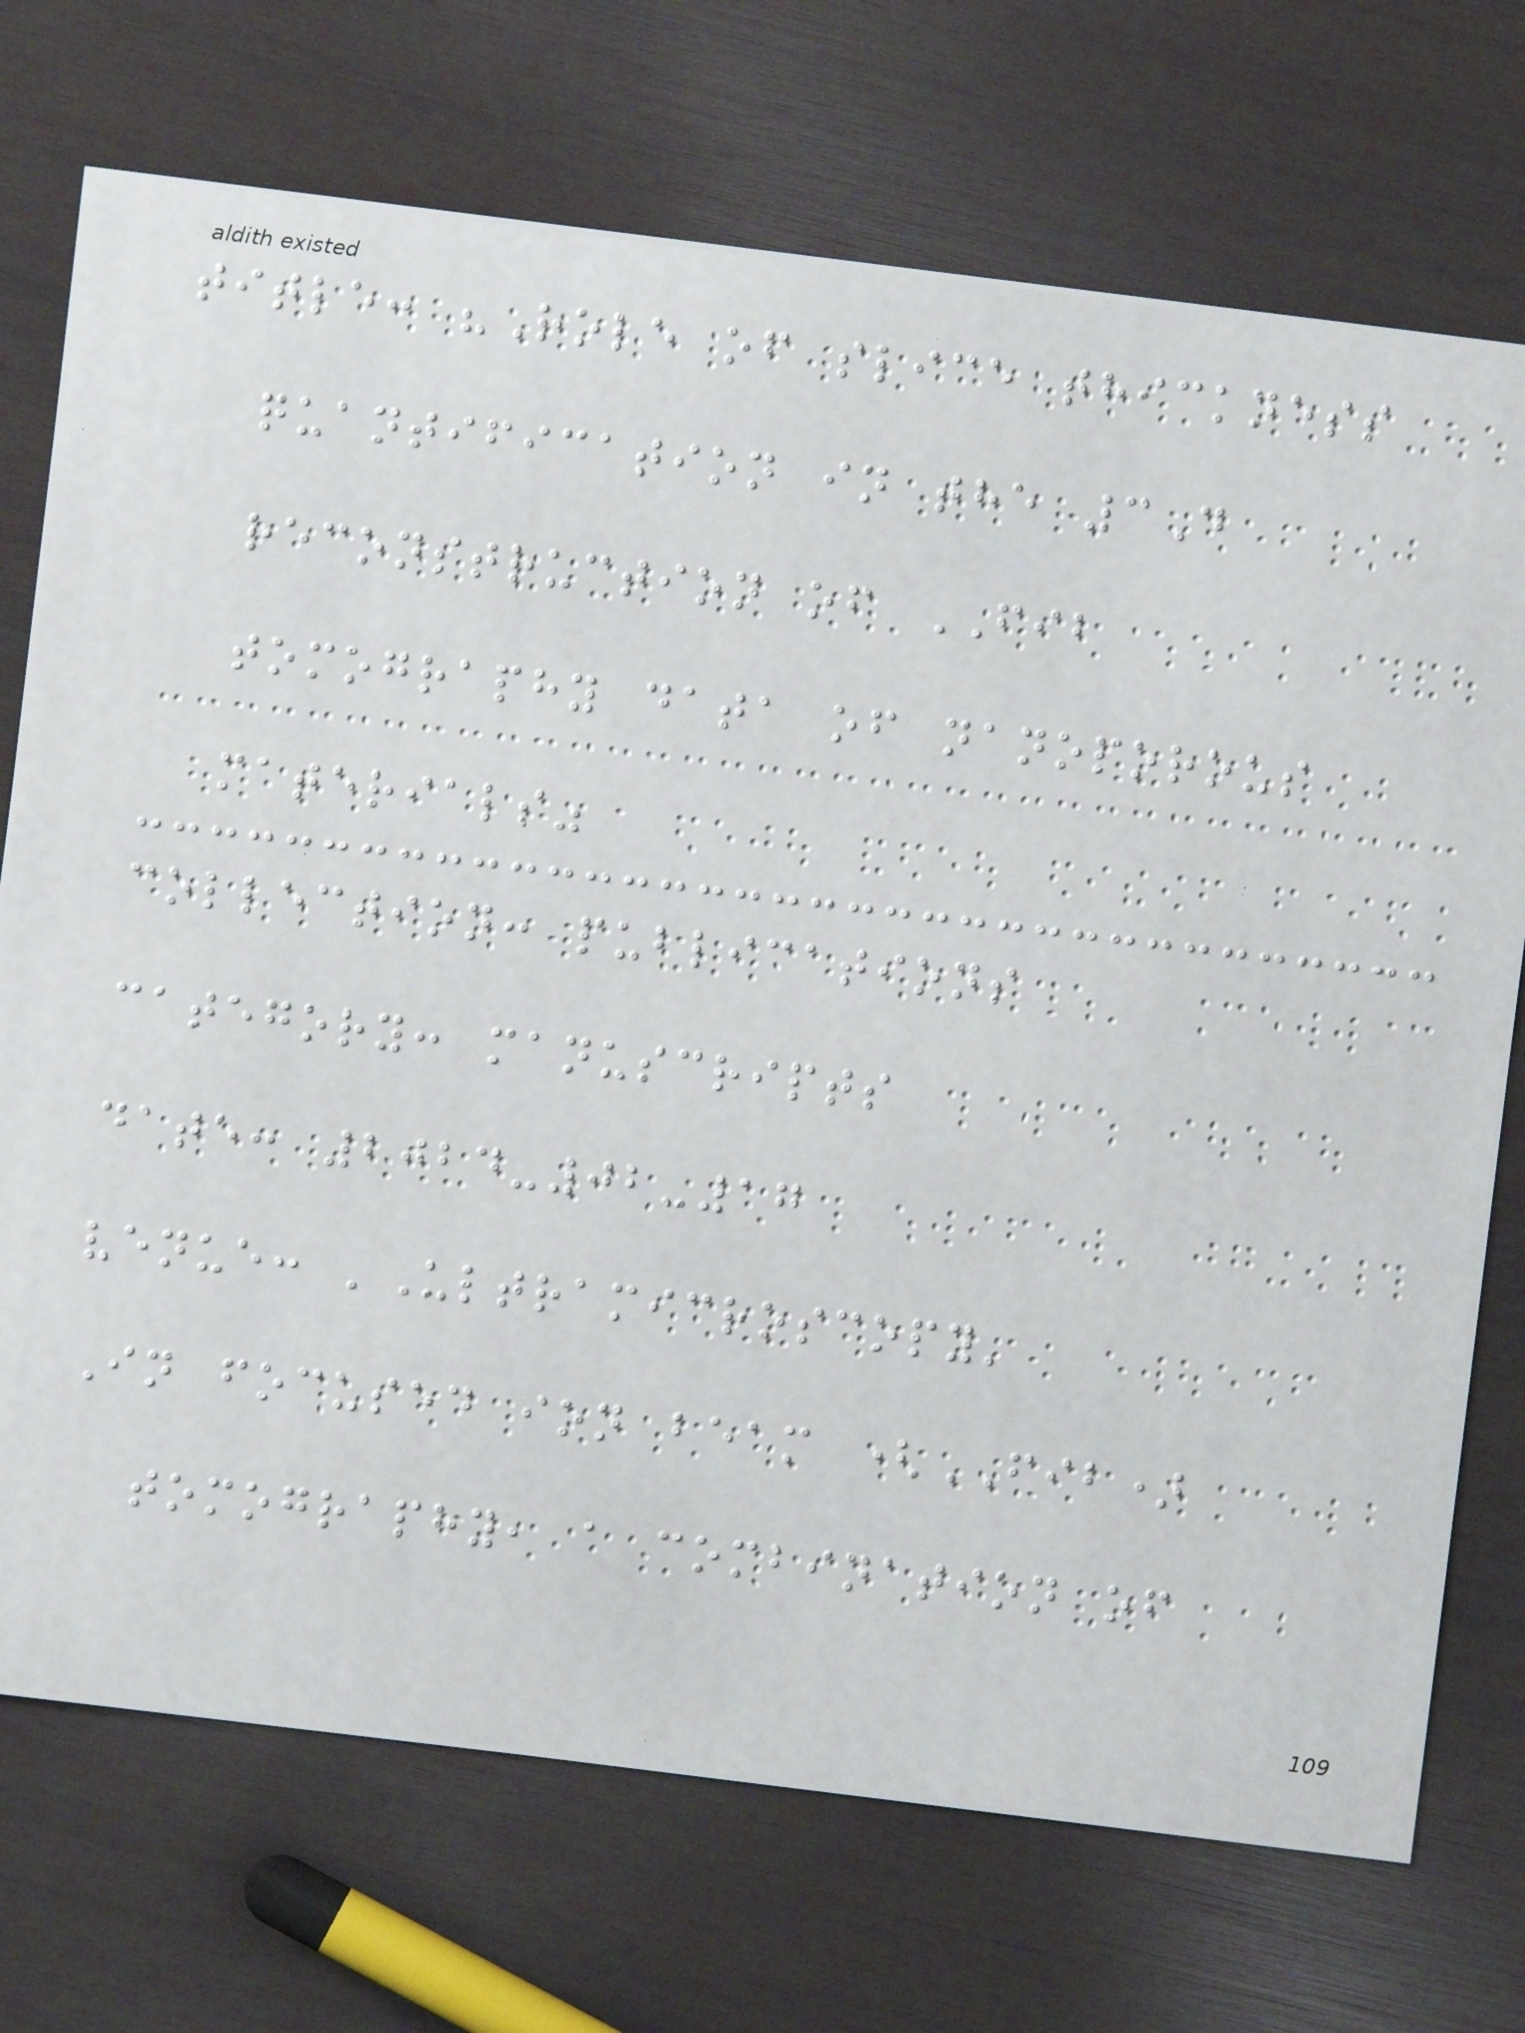title: "Role of slice thickness
quantification in the 3D
reconstruction of FIB
tomography data of nanoporous
materials"
collection: publications
category: manuscripts
date: 2024-02-17
venue: 'Ultramicroscopy'
In focused ion beam (FIB)
tomography, a combination of
